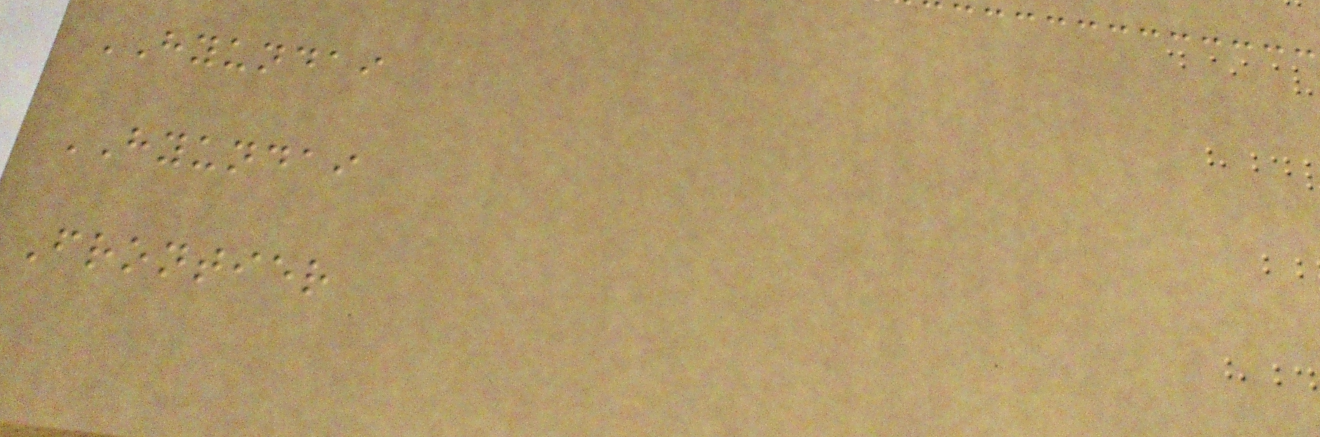HYUNDAI
HYUNDAI
Frontier
